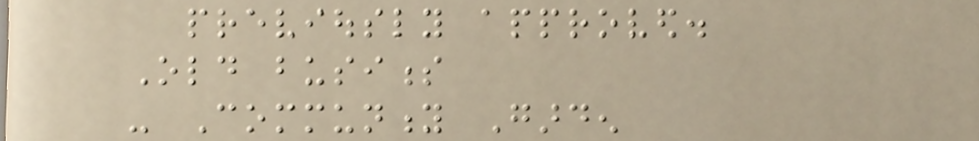previously approved.
Old business
- Community Garden
